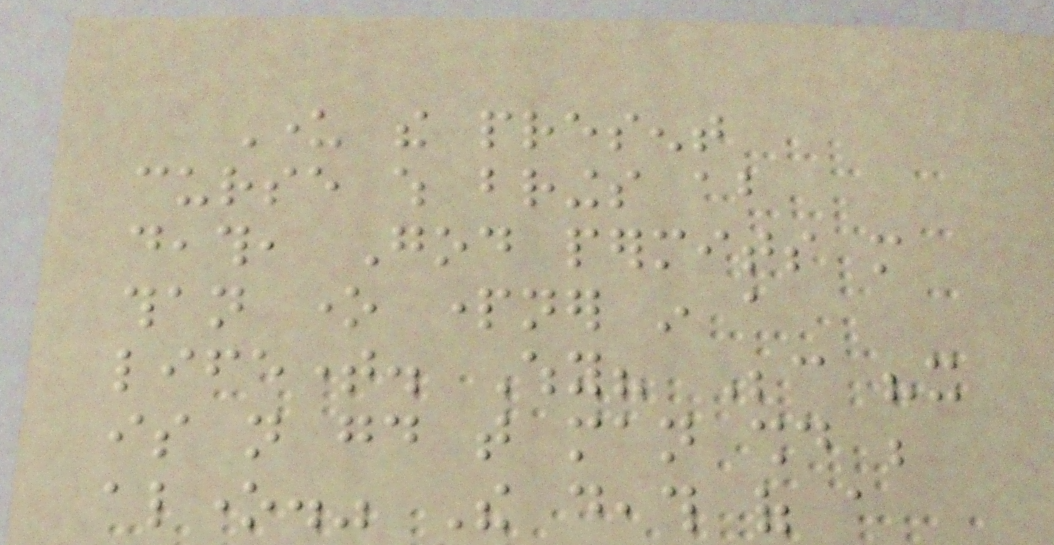Under the present
curse which brings about
death, God permits more
than one partner in a
lifetime. Why? Because "it
is not good that man should be
alone." The death of a
